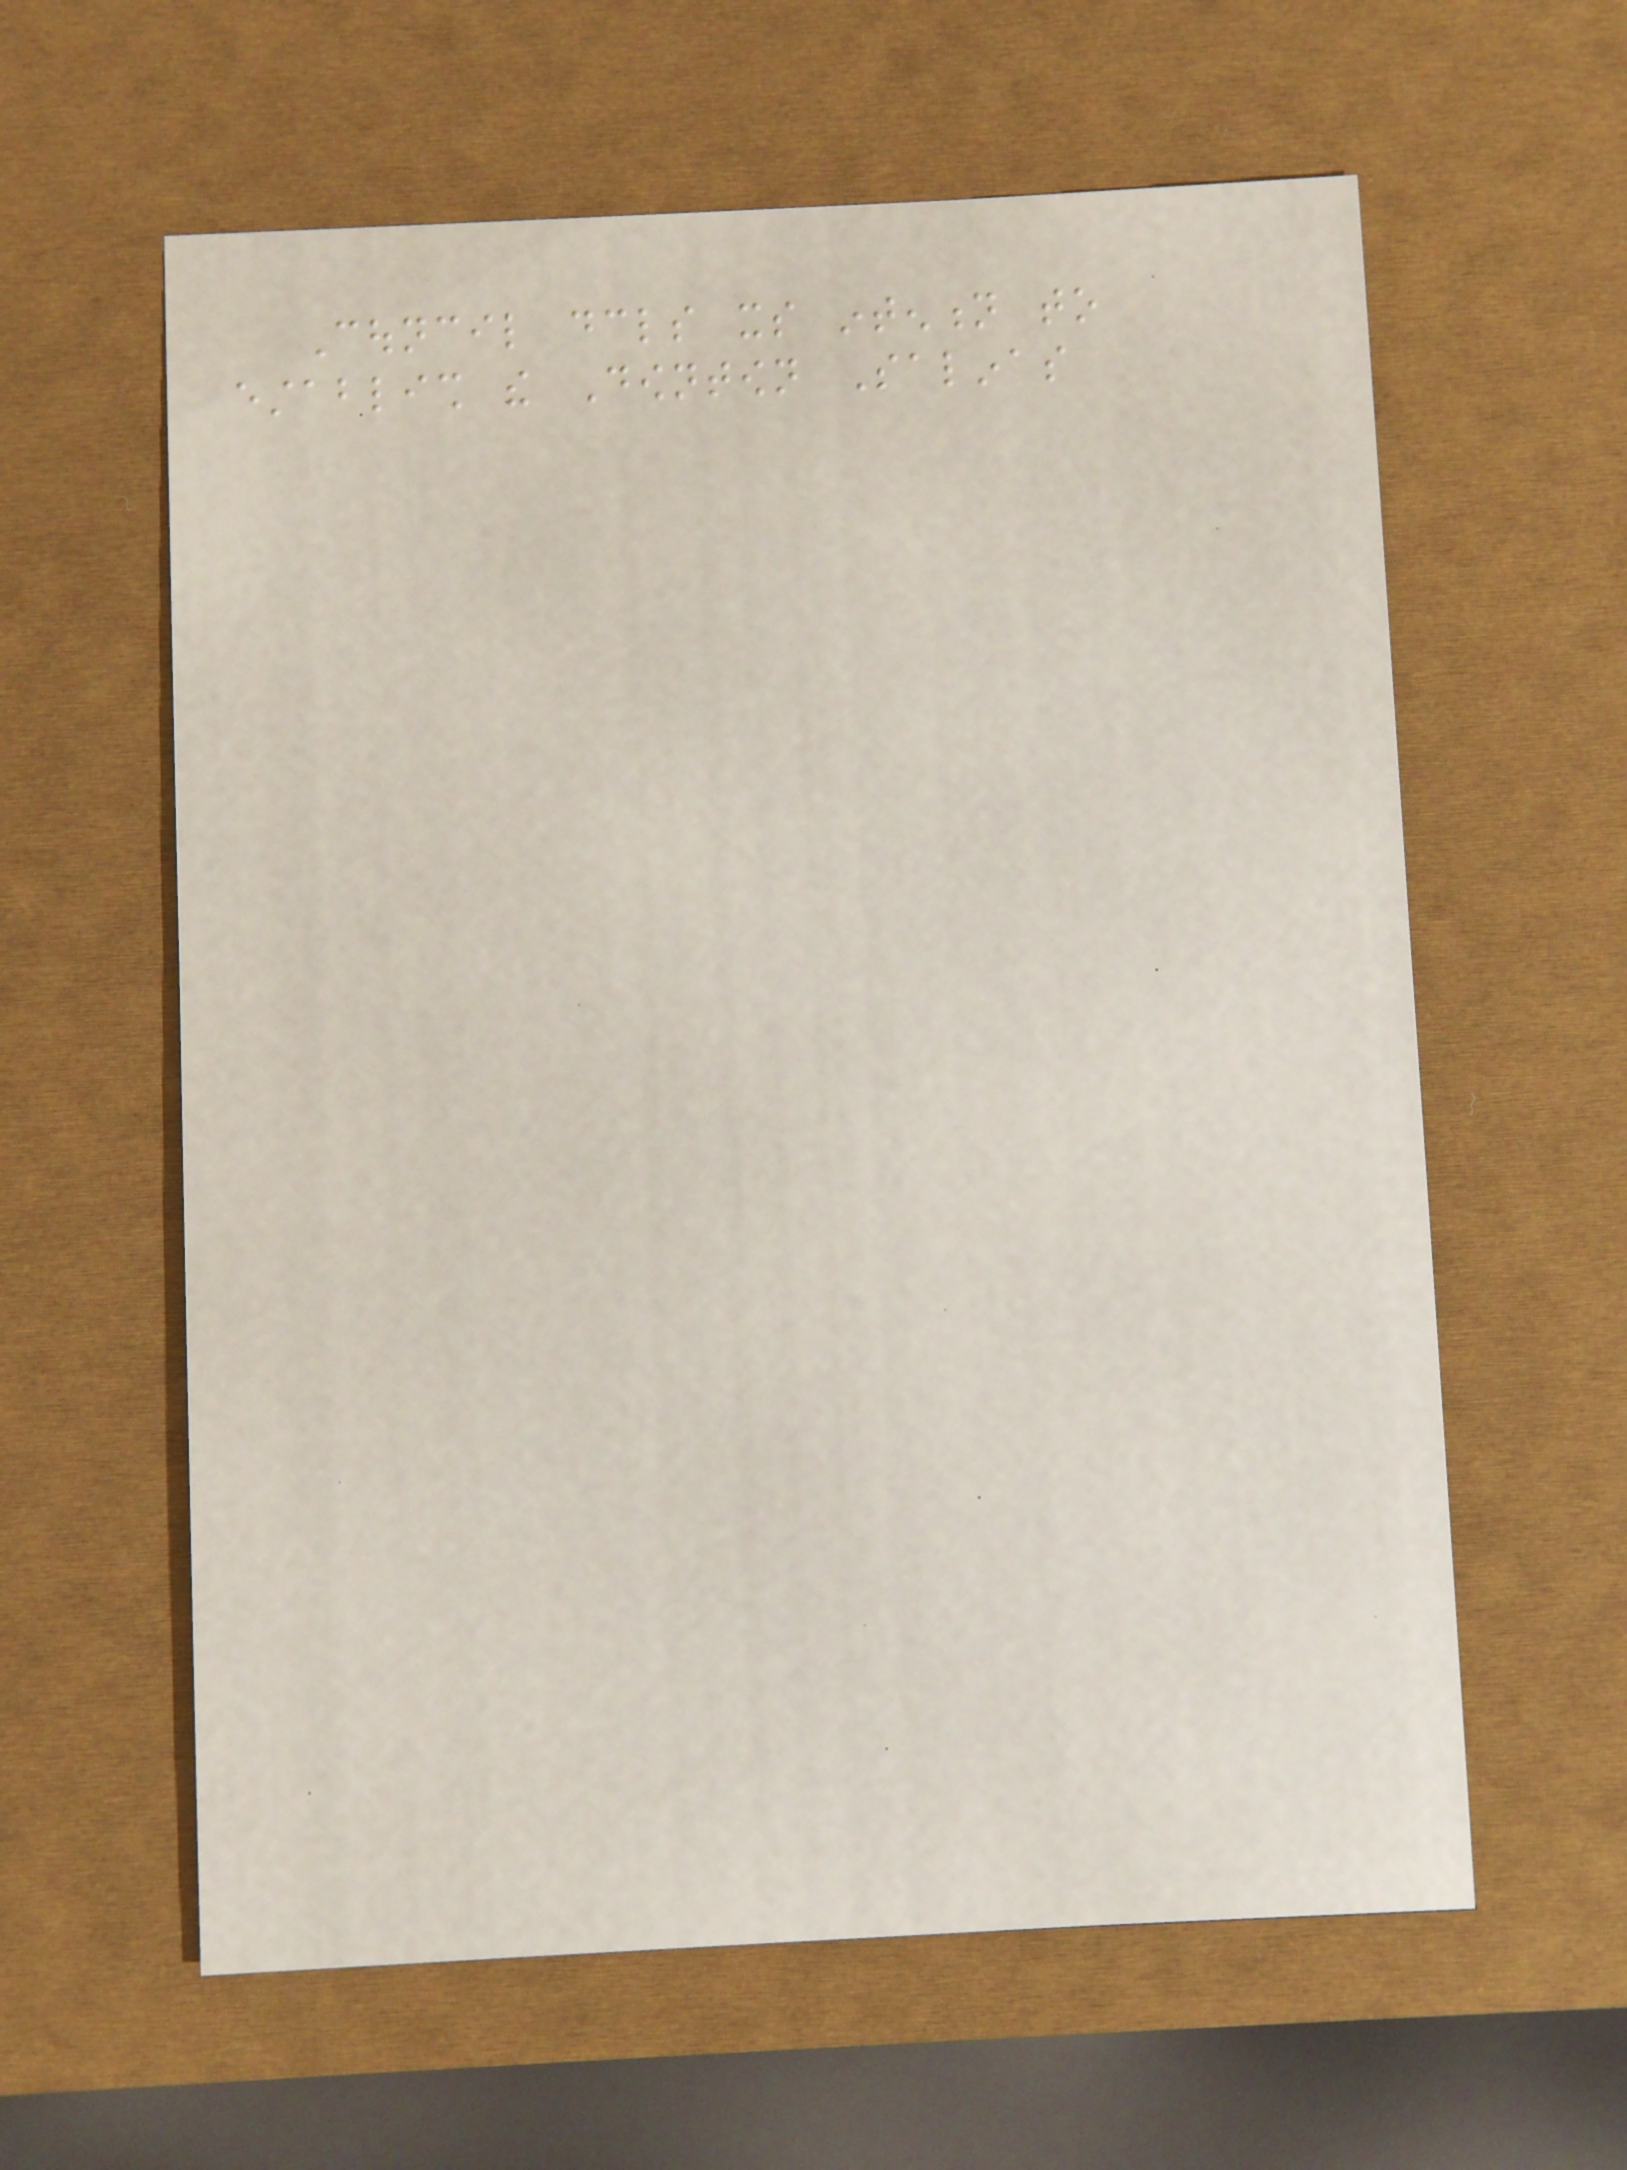Council declares its intention to
establish the Downtown Salinas
